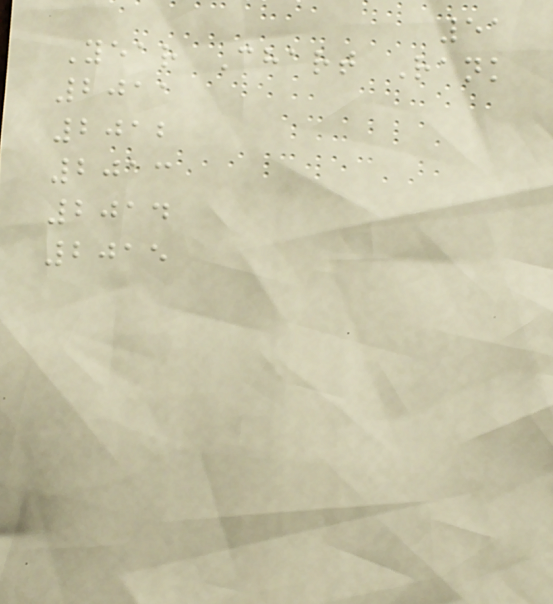51
Year Chart Rank
2011
2012
2013
2014
2015
